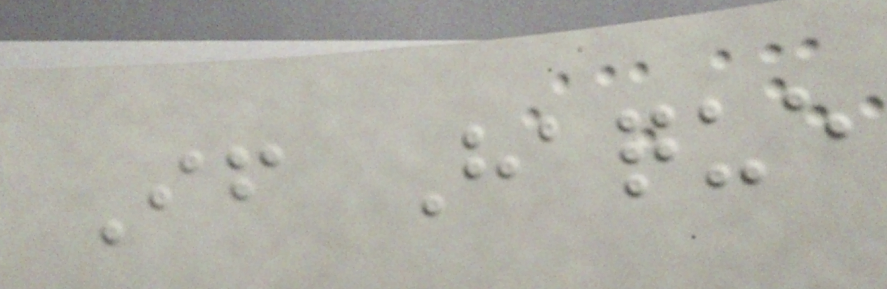If Haque
